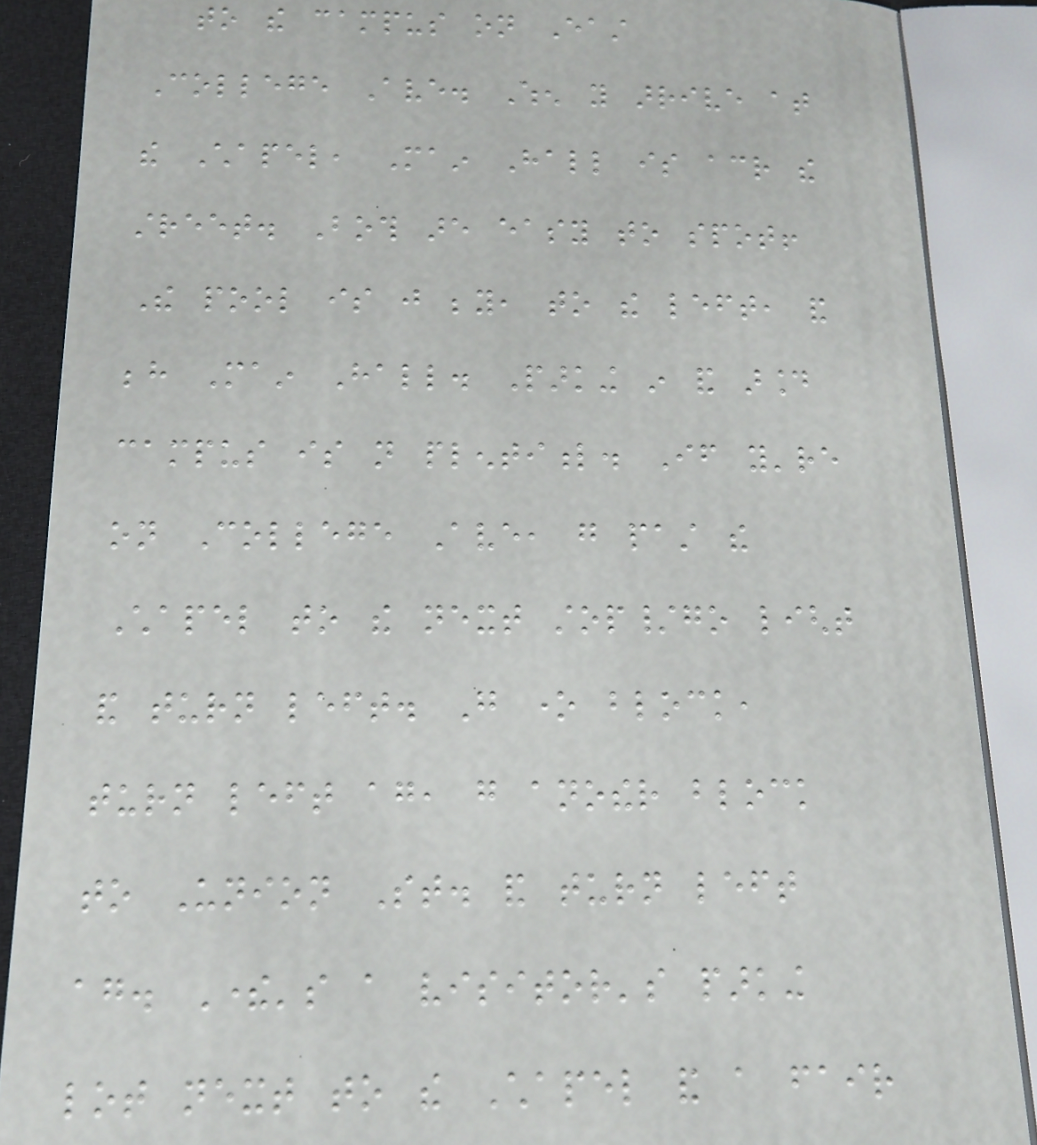to the campus on East
College Ave. When you arrive at
the Chapel, Main Hall is across the
street. Both are easy to spot!
The pool is just beyond, to the left, and
behind Main Hall. Parking in and around
campus is not plentiful. If you're
on College Ave, go past the
Chapel to the next stop/go light
and turn left. Go one block,
turn left again, go another block
to Union St. and turn left
again. There's a visitor's parking
lot next to the Chapel and a fair
